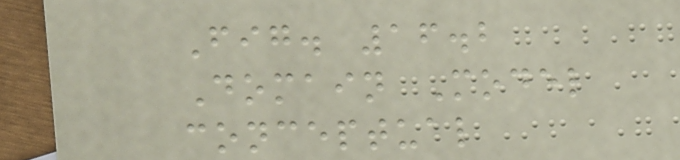Fig. 16.2
Domain Model
conceptual
